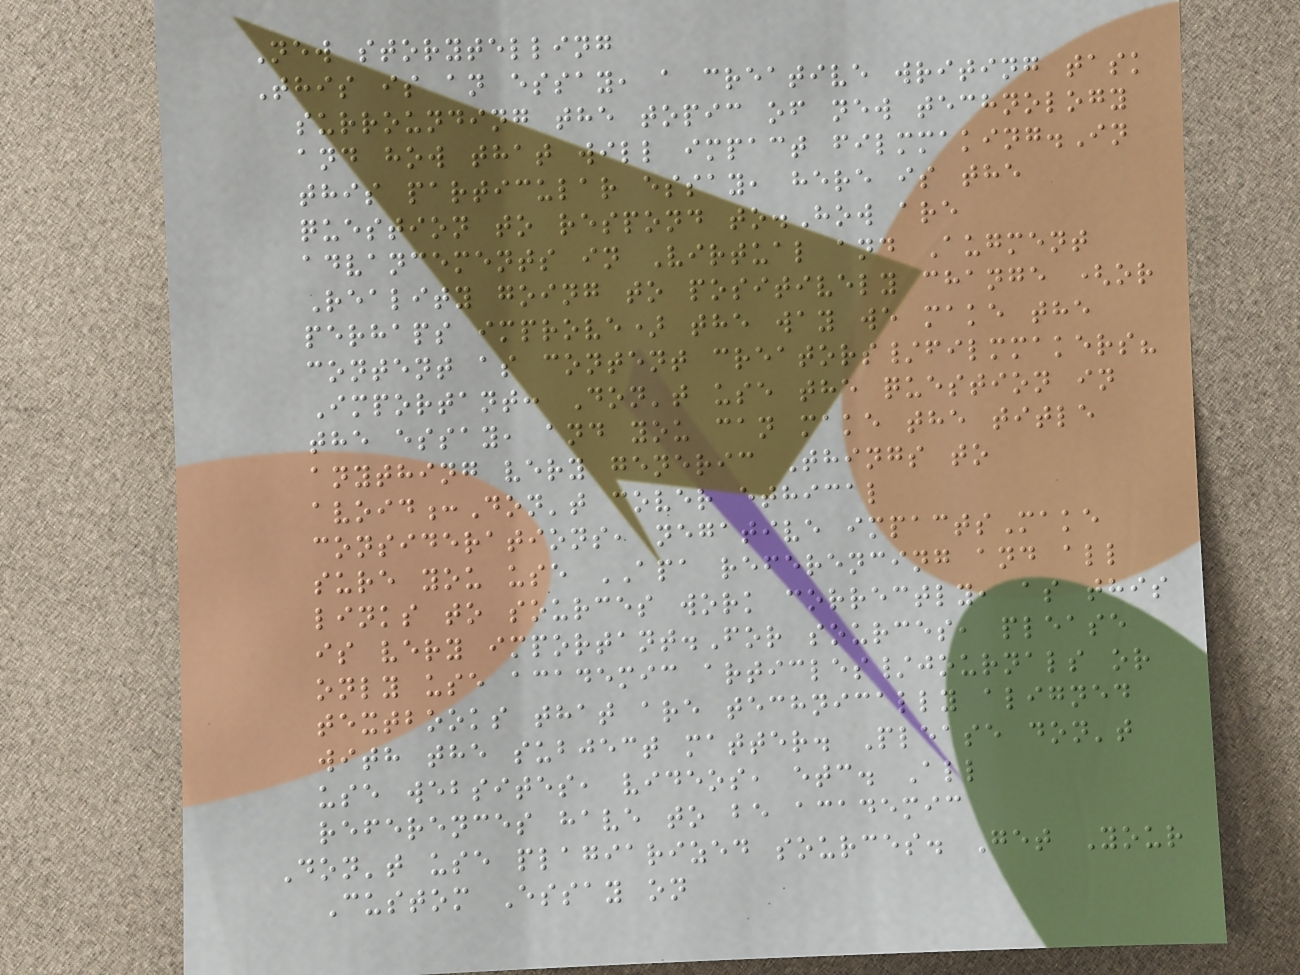New storytelling
This is an essay, a creative writing task
surrounding the topic of new technology
and how that will impact filmmaking.In
this particular essay, here is the
question to respond to.How are
advancements in Virtual and Augment
Reality going to positively change (or
perhaps improve) the way we make the
content as content creators/filmmakers?
Important: Don't use the question in
the essay, and you can make the title
anything very generic Things to
avoid:Don't cover ethical
considerations, negative impactsMake
sure you use APA referencing and all
links to sources work correctly, as this
is very important.For sources, please
only use academic articles/journals or
textbooks that are technically aligned
with the subject matter. Please don't
use websites, videos, etc. All
references have to be academic
Don't use plagiarized sources. Get Your
Custom Essay on
